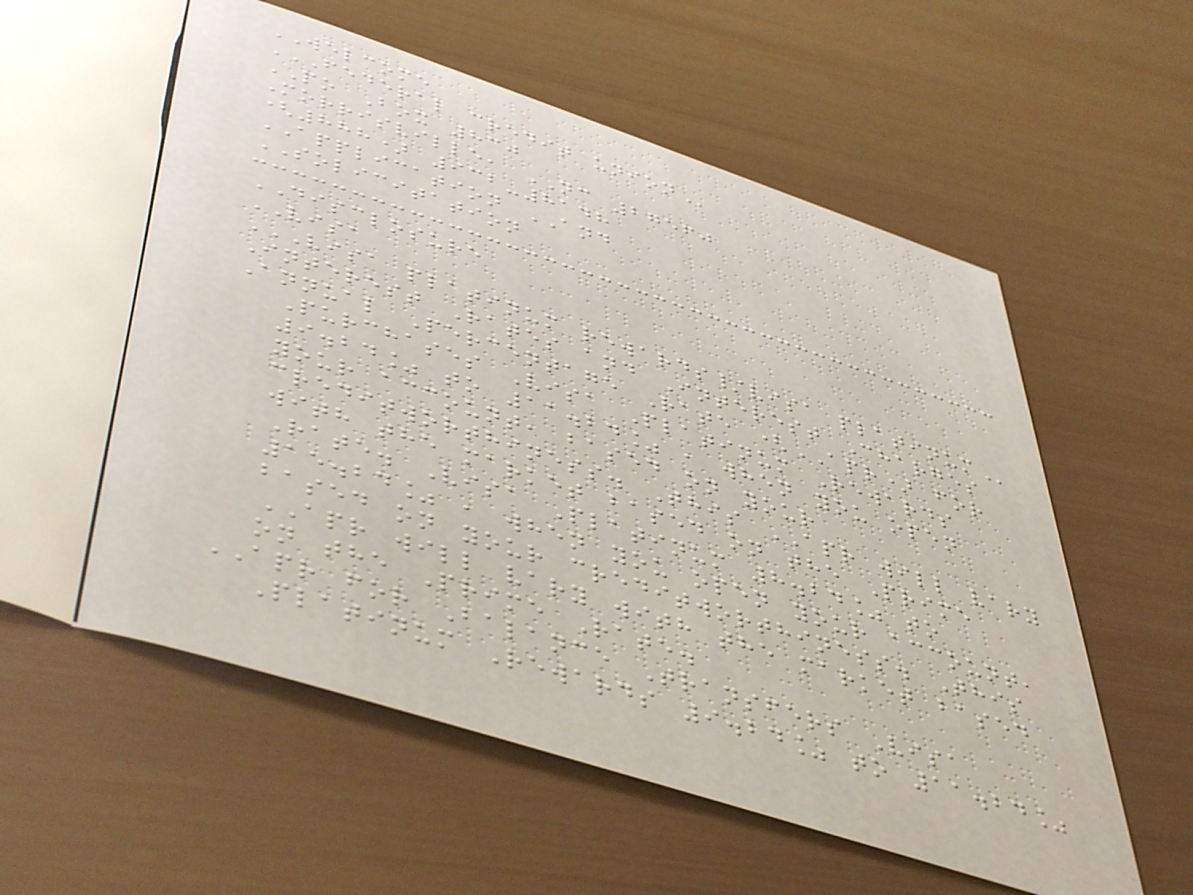WELCOME
FEDERAL CREDIT UNION
PO Box 830
Morrisville, NC 27560
(888) 932-8148
APPLICATION AND
SOLICITATION
DISCLOSURE
VISA
VISA PLATINUM REWARDS/VISA PLATINUM
Interest Rates and Interest Charges
Annual Percentage Rate (APR) for
Purchases Visa Platinum Rewards
9.24% to 11.24% , when you open
your account, based on your
creditworthiness. This APR will vary
with the market based on the Prime
Rate. Visa Platinum 8.24% to
15.24% , when you open your account,
based on your creditworthiness. This
APR will vary with the market based
on the Prime Rate.
APR for Balance Transfers Visa
Platinum Rewards 9.24% to 11.24%
